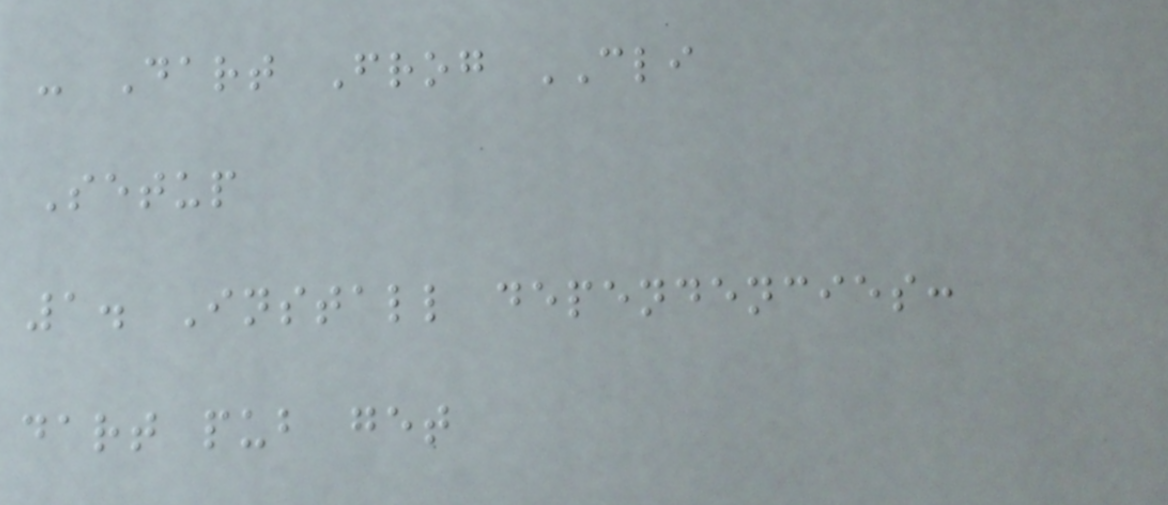- Dart Frog CLI
Setup
1. Install dependencies:
dart pub get
